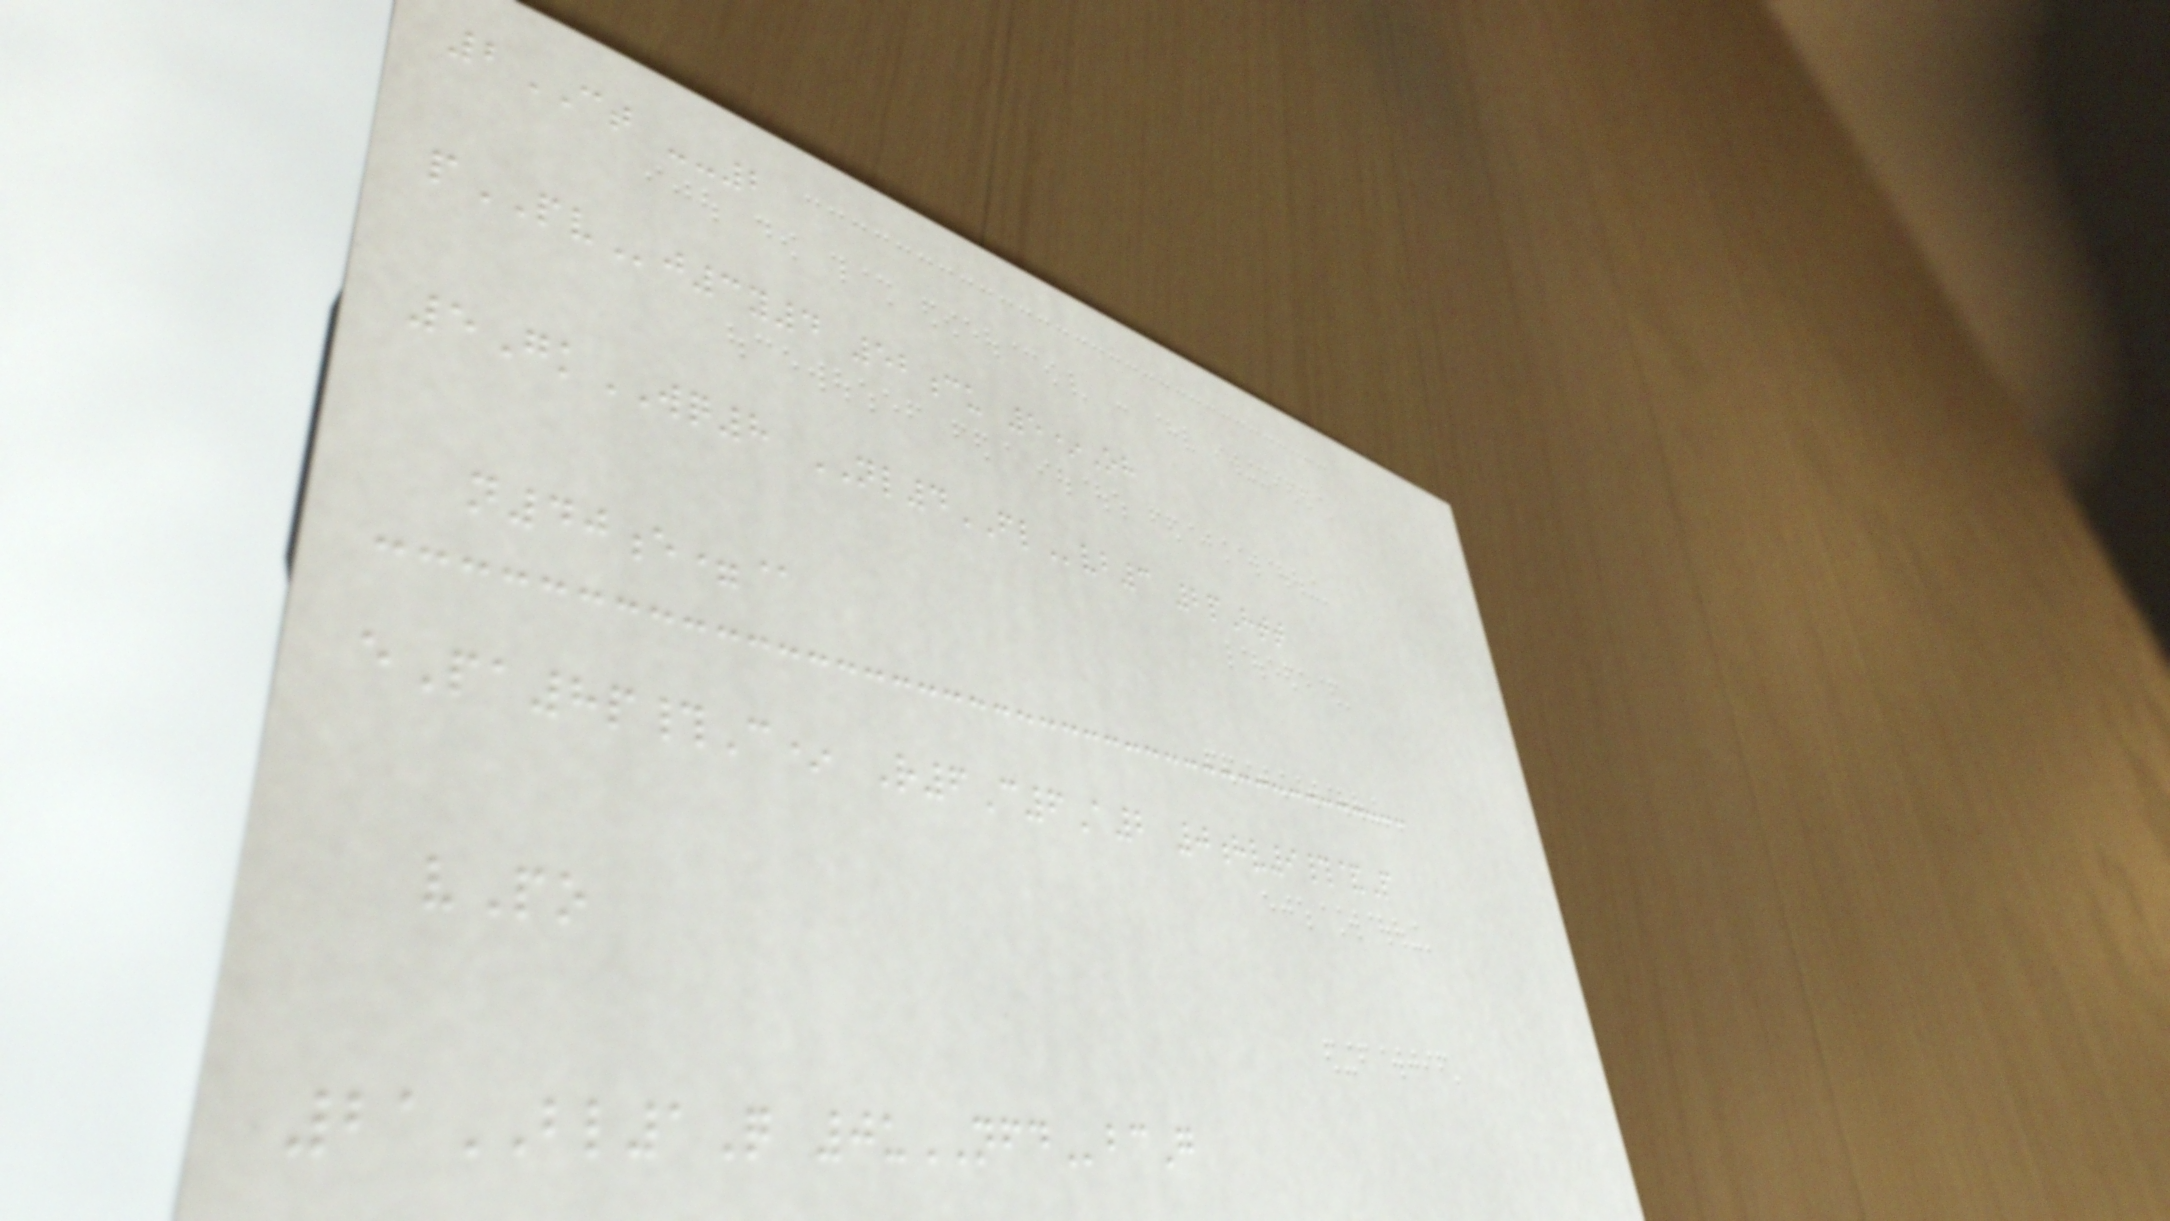2CT --2
pPVj3y4 52cu 5*Oh
5GkWQ8 NL4FLvb3 2pHtt
n40e=@
ePa8p#C* R6C6A2 0hv9#&P
vPo
21BL1Q 0uNFDbcG
